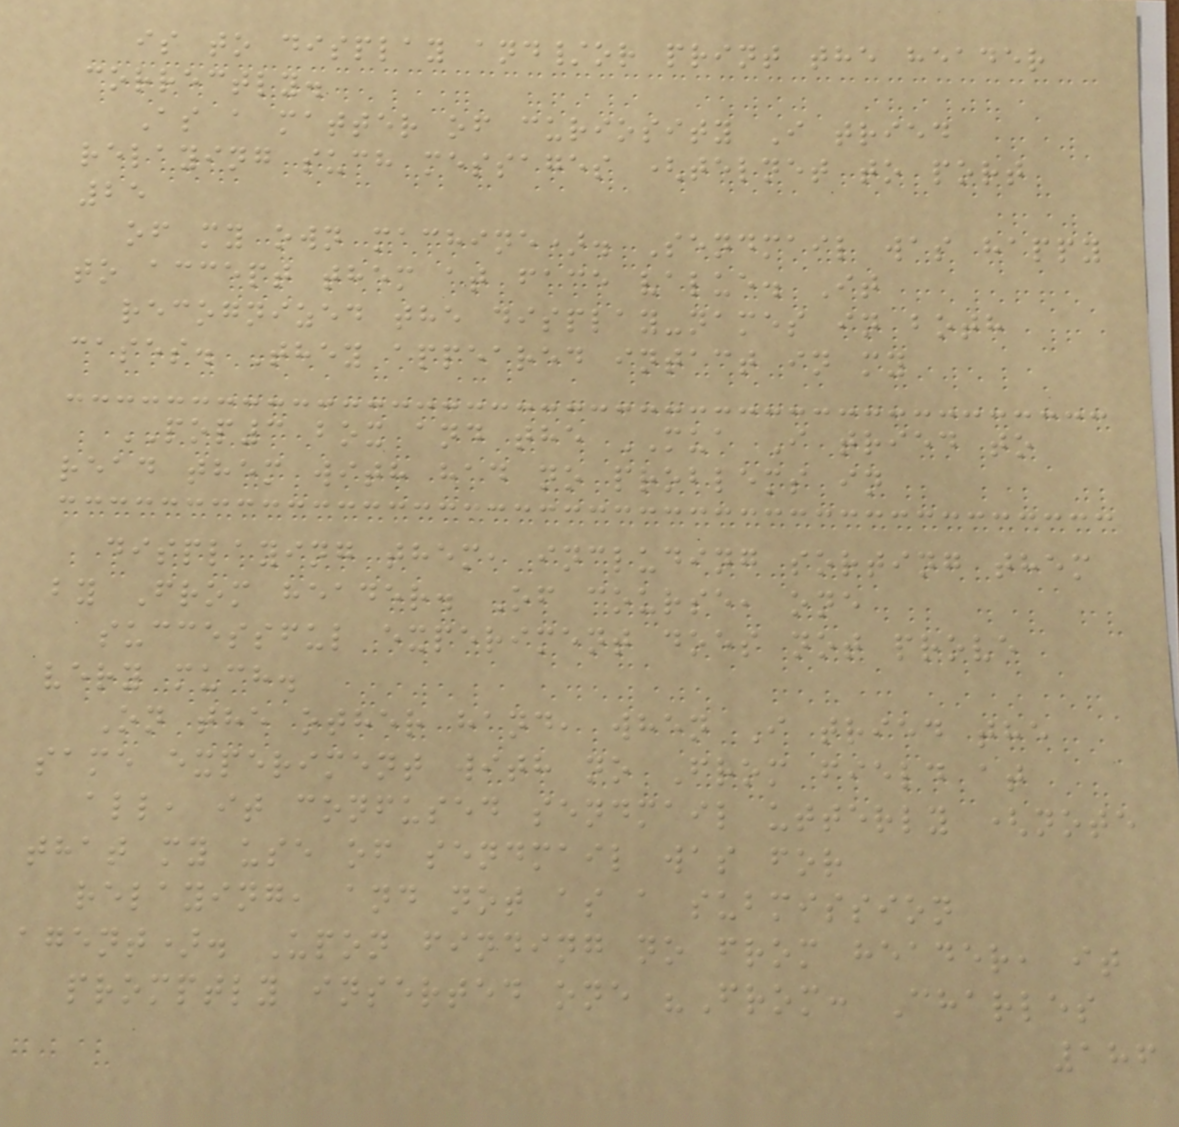is to display and/or print the header
correctly.
As a matter of curiosity I tried
relaying such messages (telnet to port
25
of my own machine). Sendmail was happy
to accept them at face value. It
recognized the display-names in both
cases. They appeared intact in my
POP3 box and the MUA I tried to
read them with had no problems in
displaying them, including sorting them
by From header. Of course, one
successful experiment does not prove
very much.
On the other hand, when I tried the
same experiment with no From field at
all, it confused sendmail utterly (note
that my use of sendmail was for
relaying, and not as a submission
agent). Upon finding no from header, it
promptly inserted one "From: Charles
186
